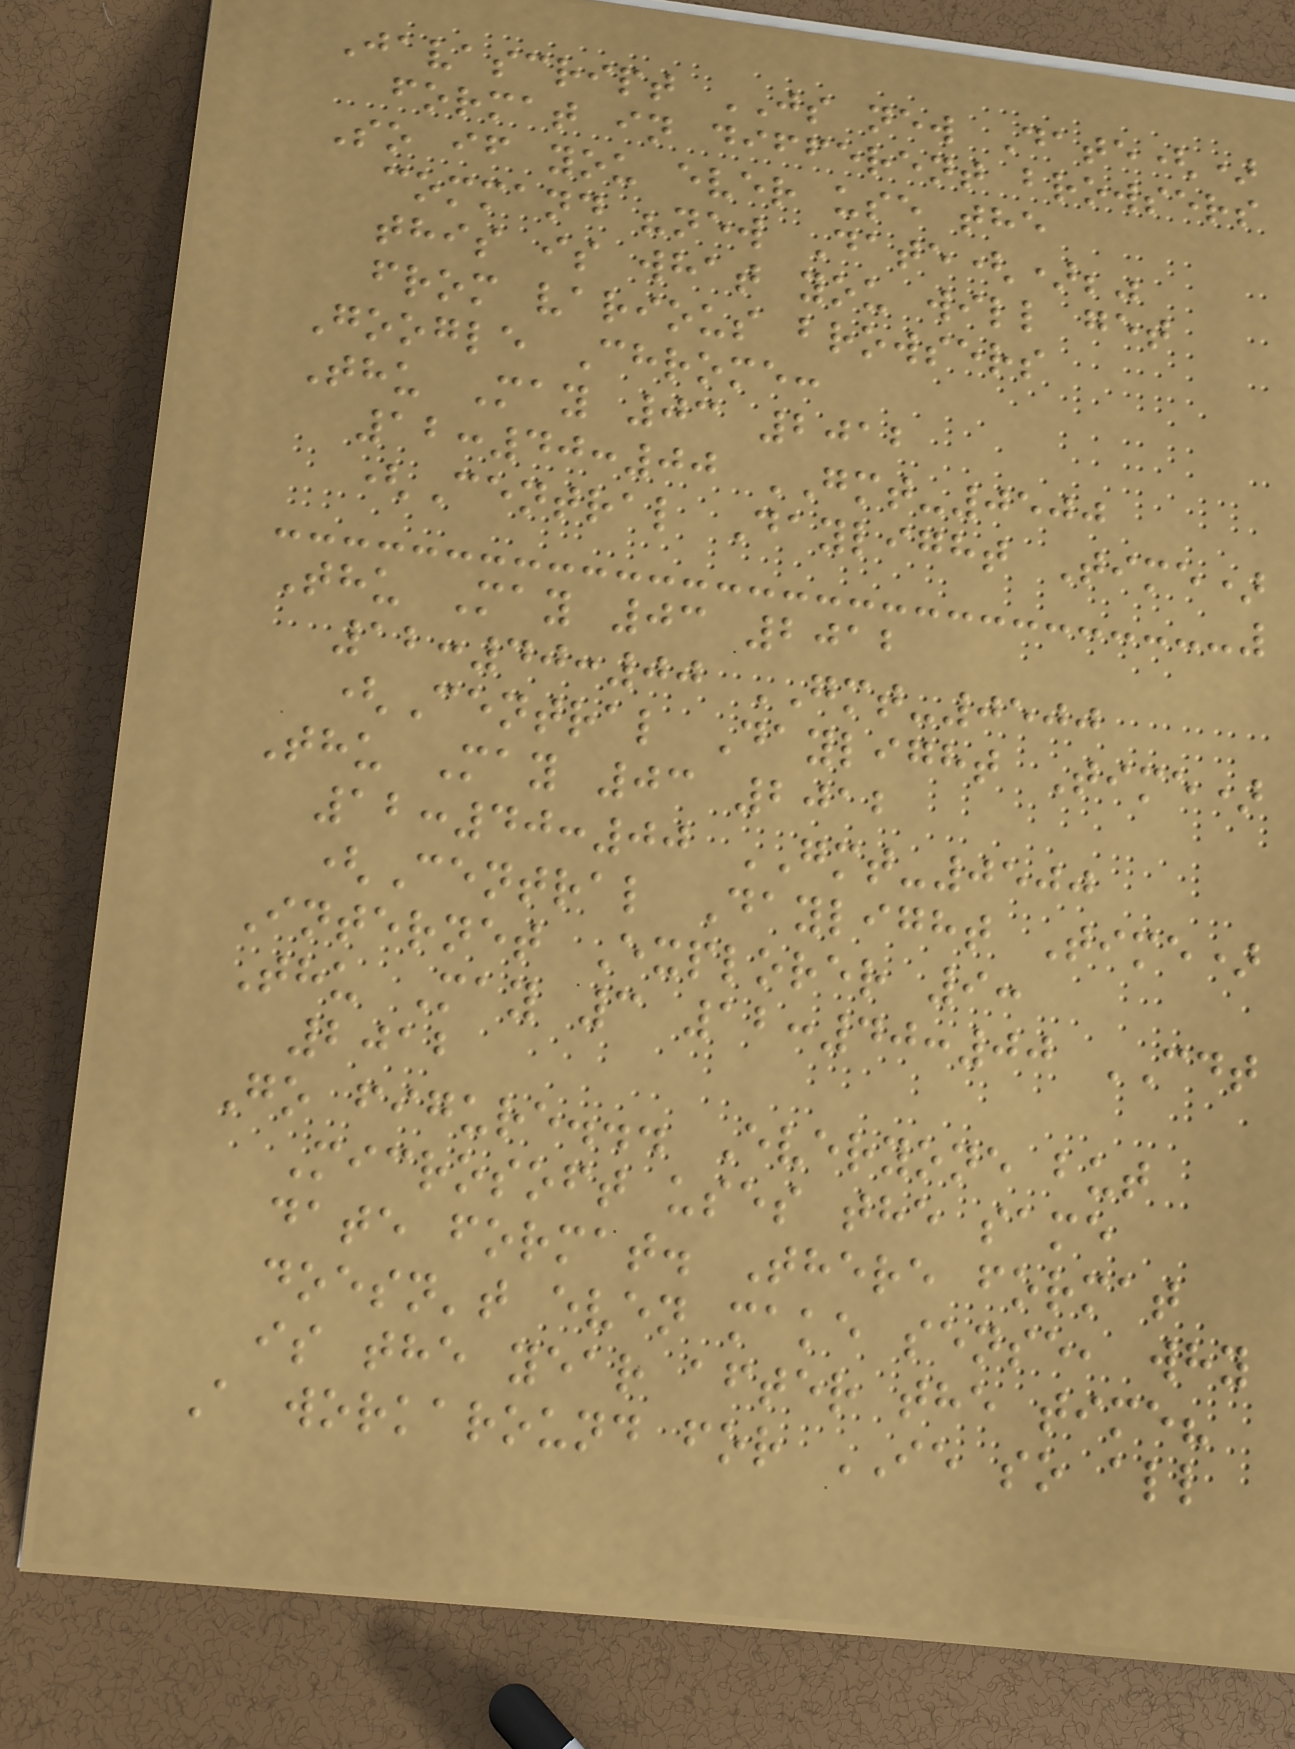Javascript JS new Date()
format in different browsers
So if you ever use the
command "new Date();"
this is what you will get
from various browsers
Google Chrome:
Thu May 03 2012
12:40:00 GMT-0500
(Central Daylight Time)
Thu May 03 2012
12:40:00 GMT-0500
(Central Daylight Time)
Thu May 03 2012
12:40:00 GMT-0500
(Central Daylight Time)
Internet Explorer 9:
Thu May 3 12:40:00 CDT
2012
Go figure... Everyone but
Microsoft uses the same
date format. There format
doesn't even make sense, why
is the year after the time?
A workaround for IE so all
